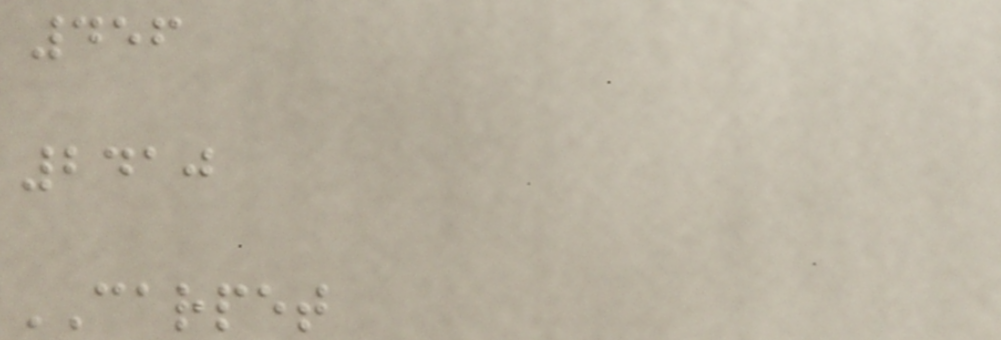456
2410
CARPET
